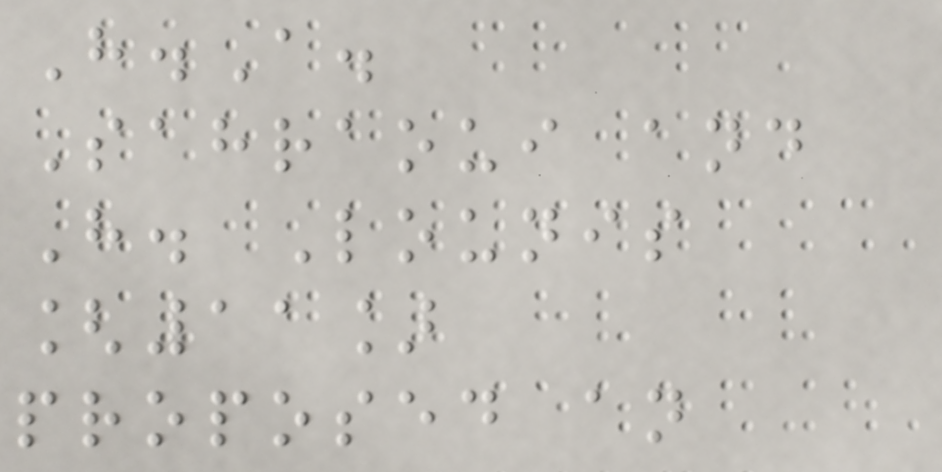H.A.
Sahraoui and
H. Lounis
[11]
proposed an
